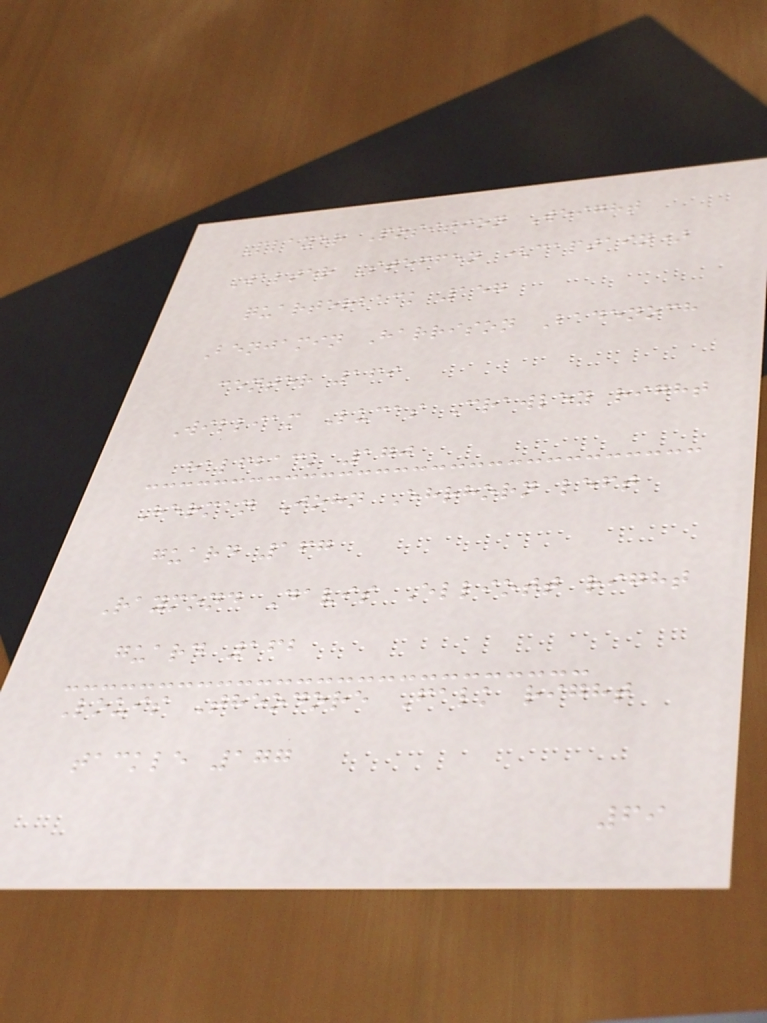Player Position Weight
Walter Steffen (captain)
quarterback 157
Benjamin Harrison Badenoch
center 169
William Lucas Crawley right
halfback 170
Herman John Ehrhorn left
guard 167
Raymond Davis Elliott right
guard 162
Louis Theodore Falk right
tackle 177
69
